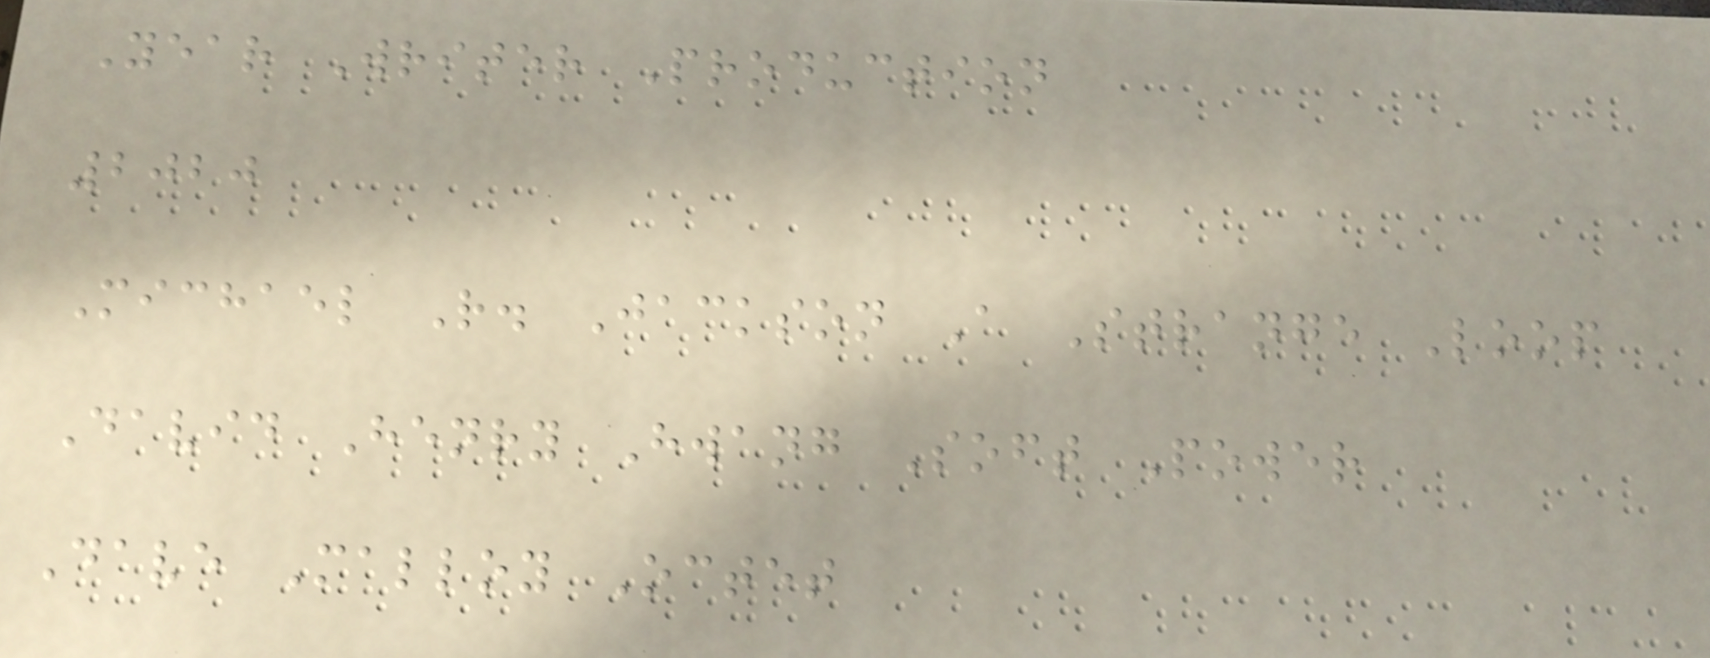Year Writer Production
2020
Michael R. Jackson A Strange Loop
David Henry Hwang Soft Power
Dave Malloy Octet
